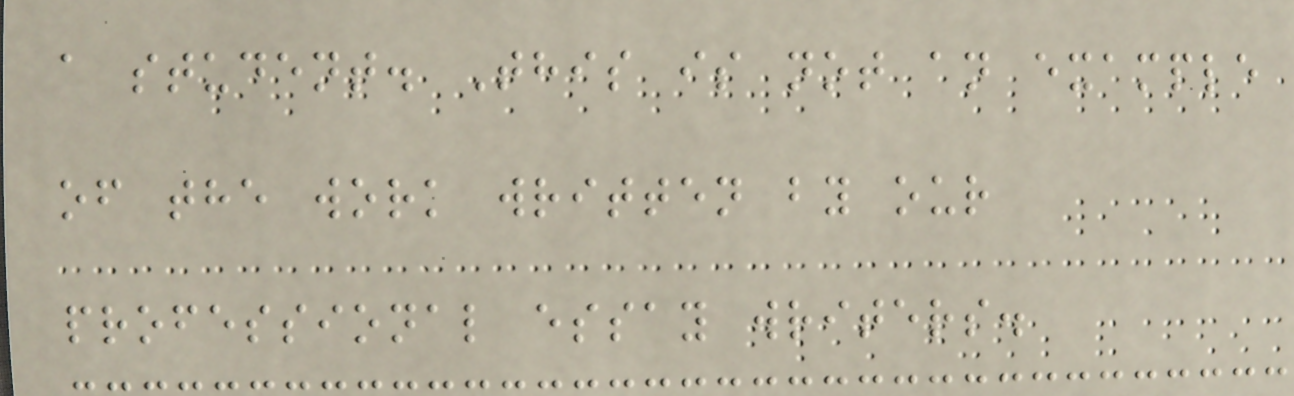a student. This is not an example
of the work written by our
professional essay writers.
